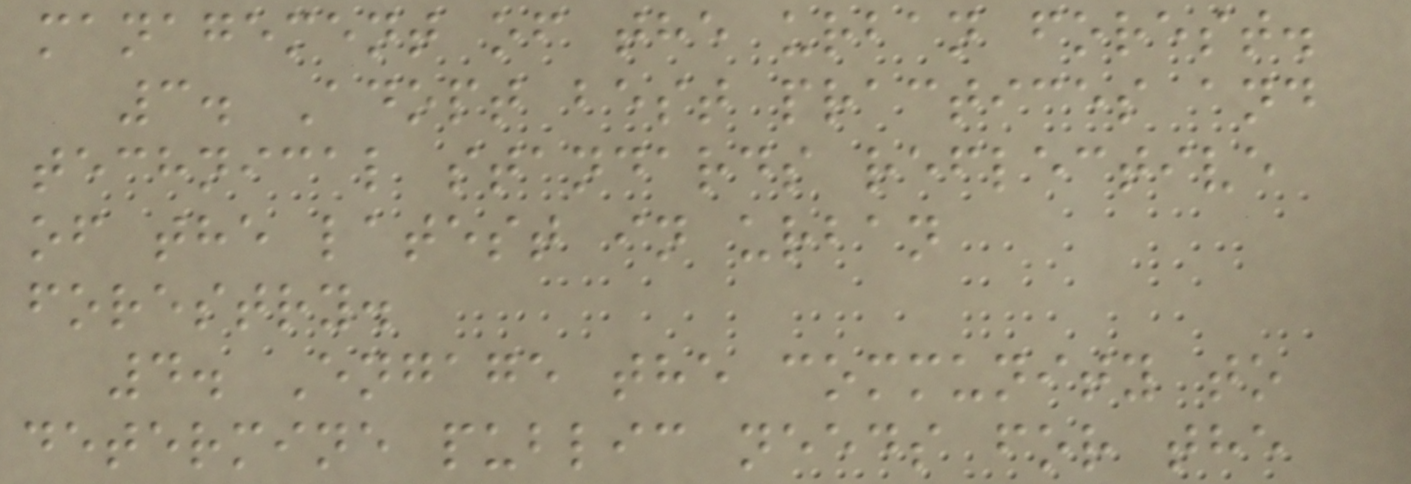management of the urban forest.
3. Adopt best practices and
technical standards reflective
of the latest in urban
forestry.
4. Engage the community to
determine public needs for the
